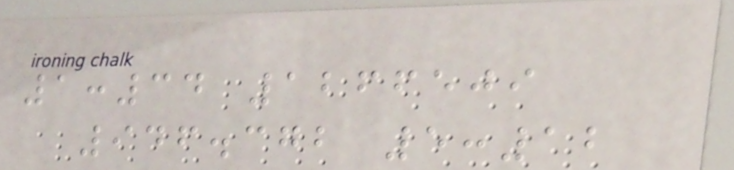1:34 1266509
946.372 5:12
